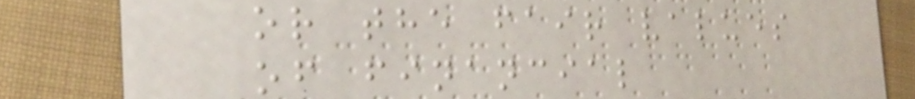or the fair values
of financial
